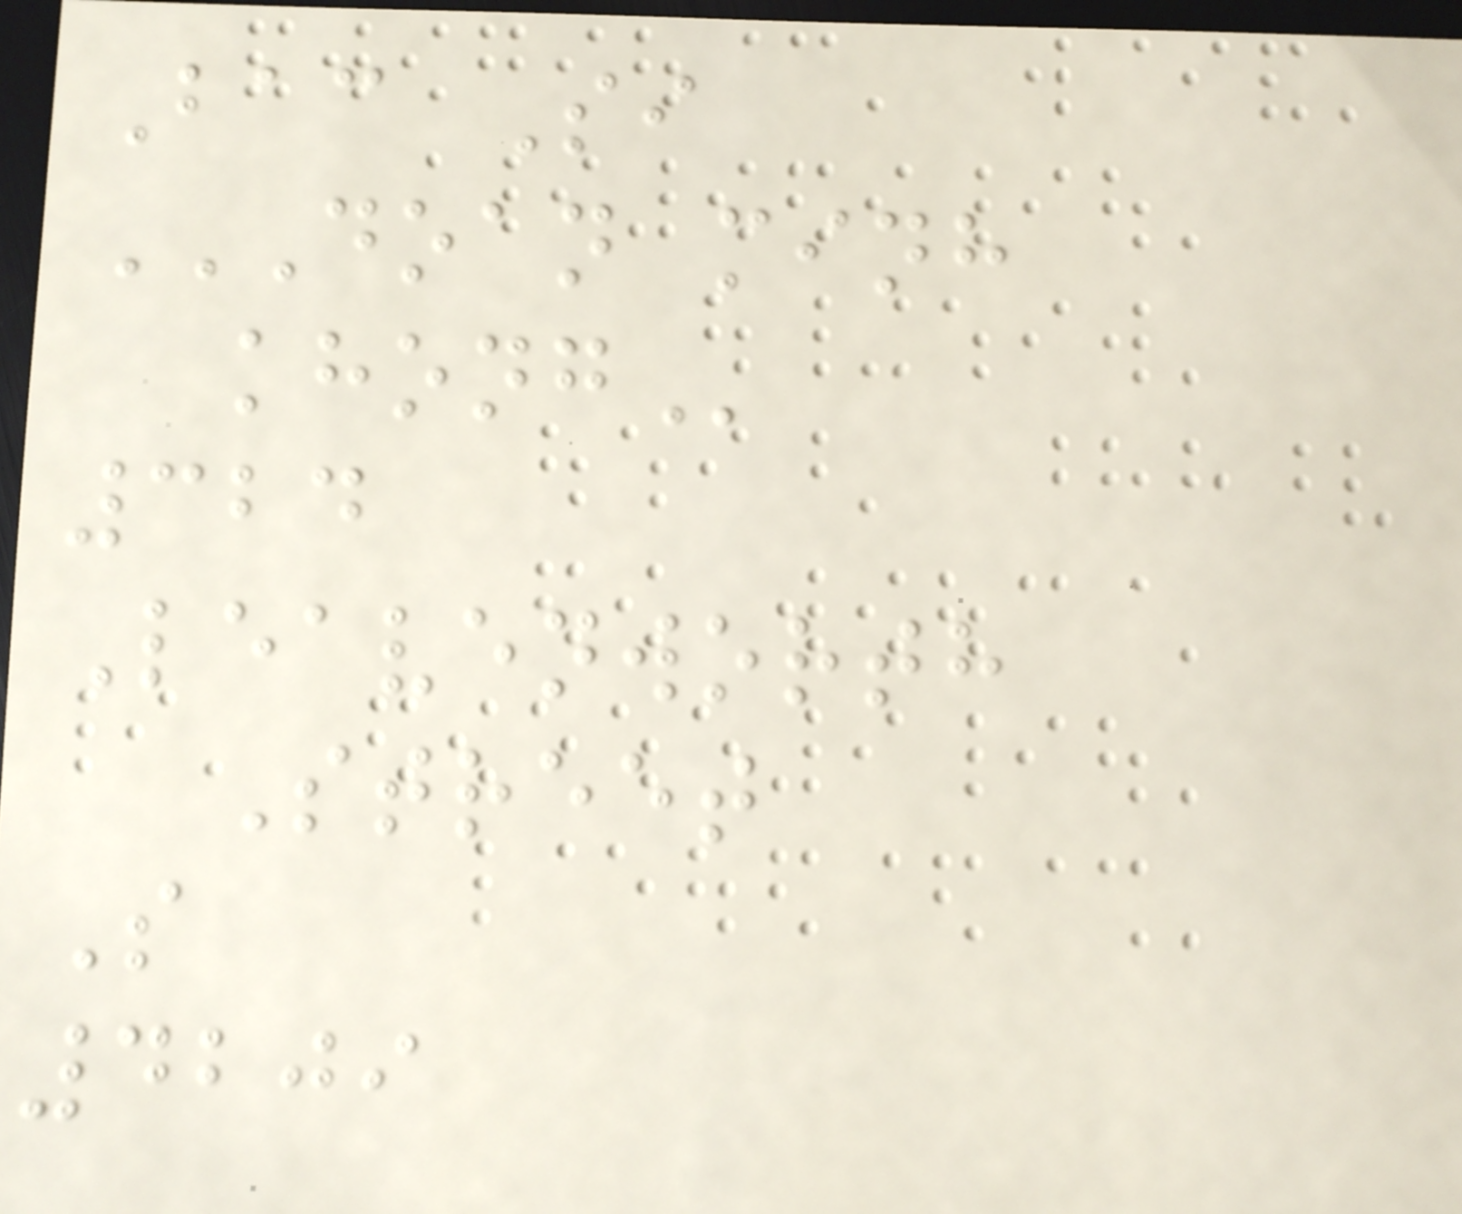Bac Si
DOAN MINH
KHONG
324
Leavenworth
Street
S
4209
